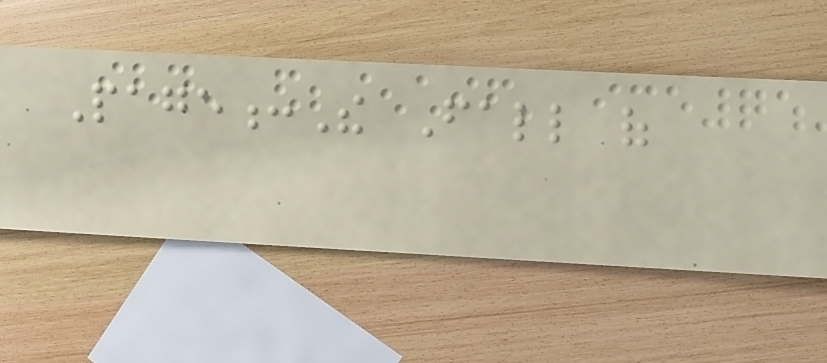Page:The Fall of
